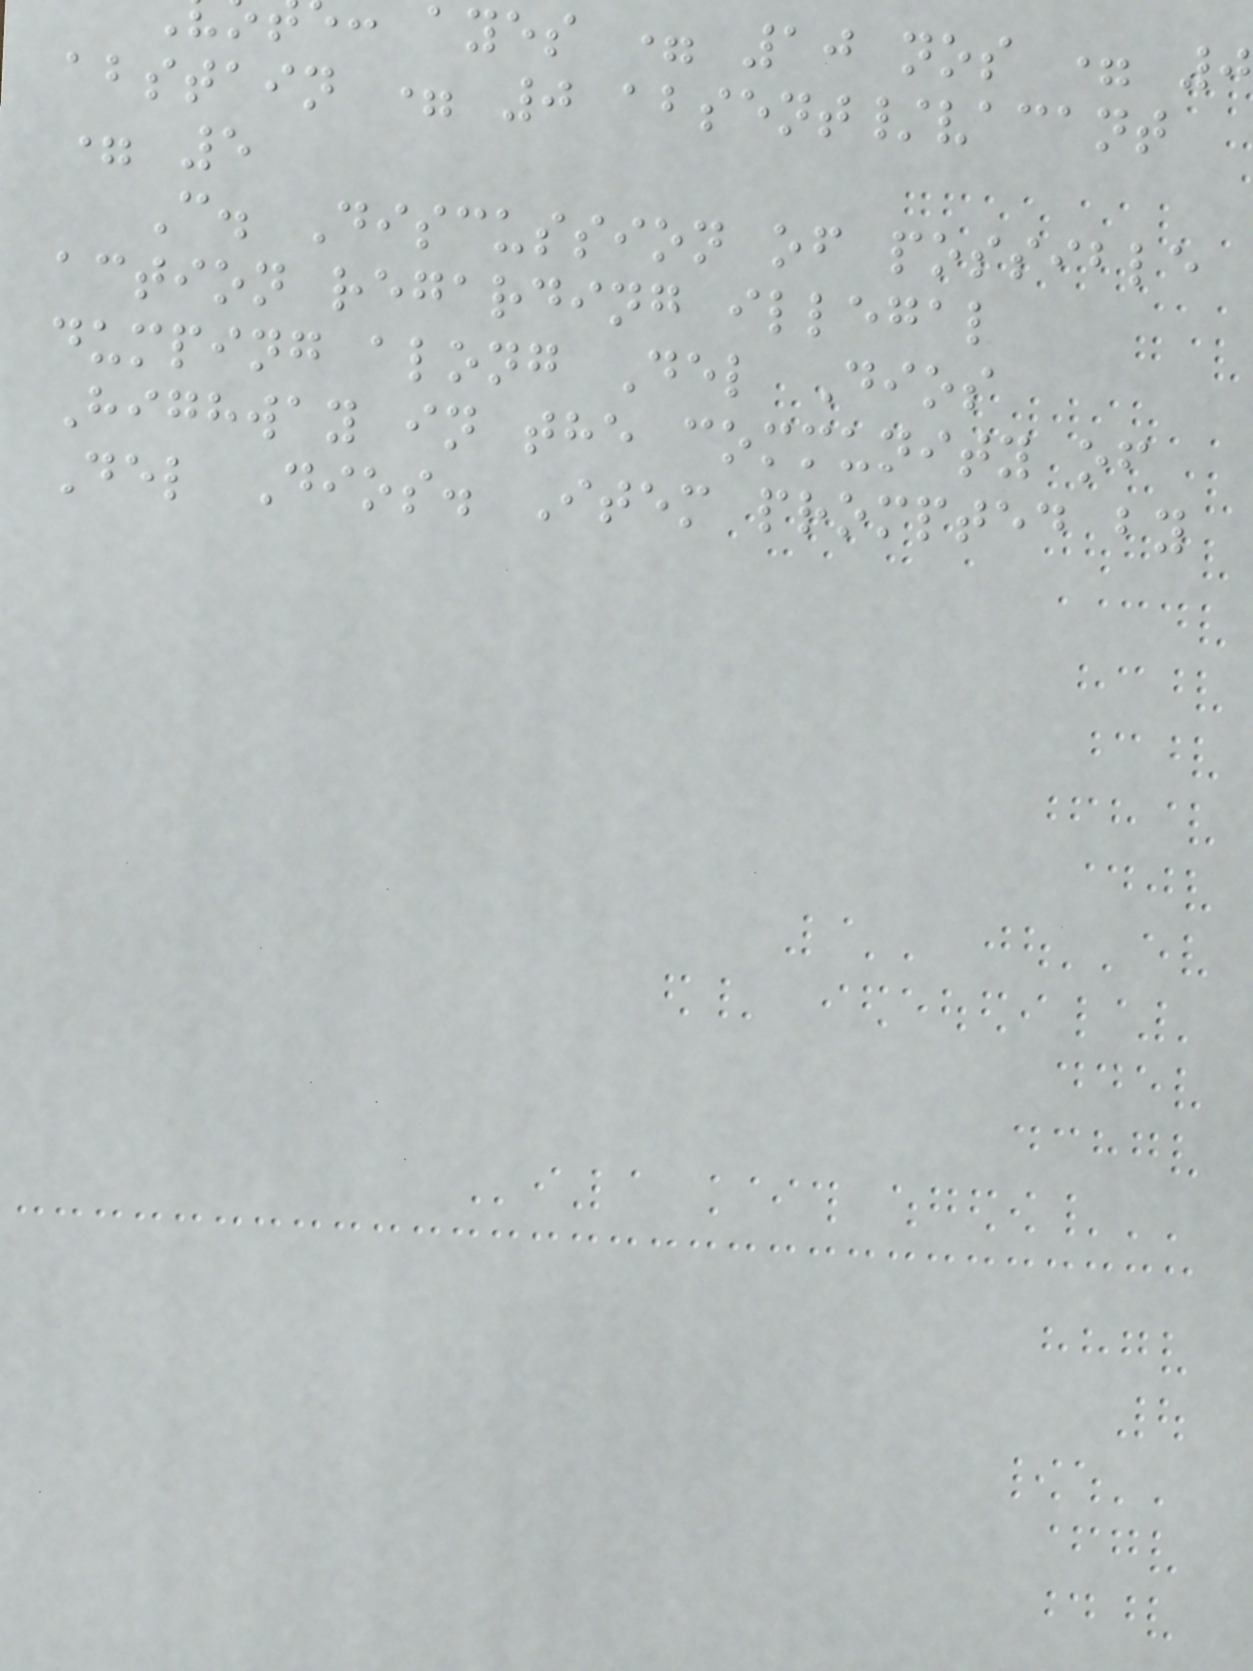ayes = 10 nos = 0
abstain = 0 absent/vacant
= 5
C. Discussion of possible
action regarding illegal
dumping along Del Dios
Highway in the community of
Del Dios. Item prompted by
